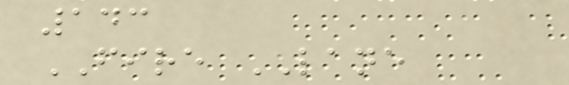143
FIRE LANE
